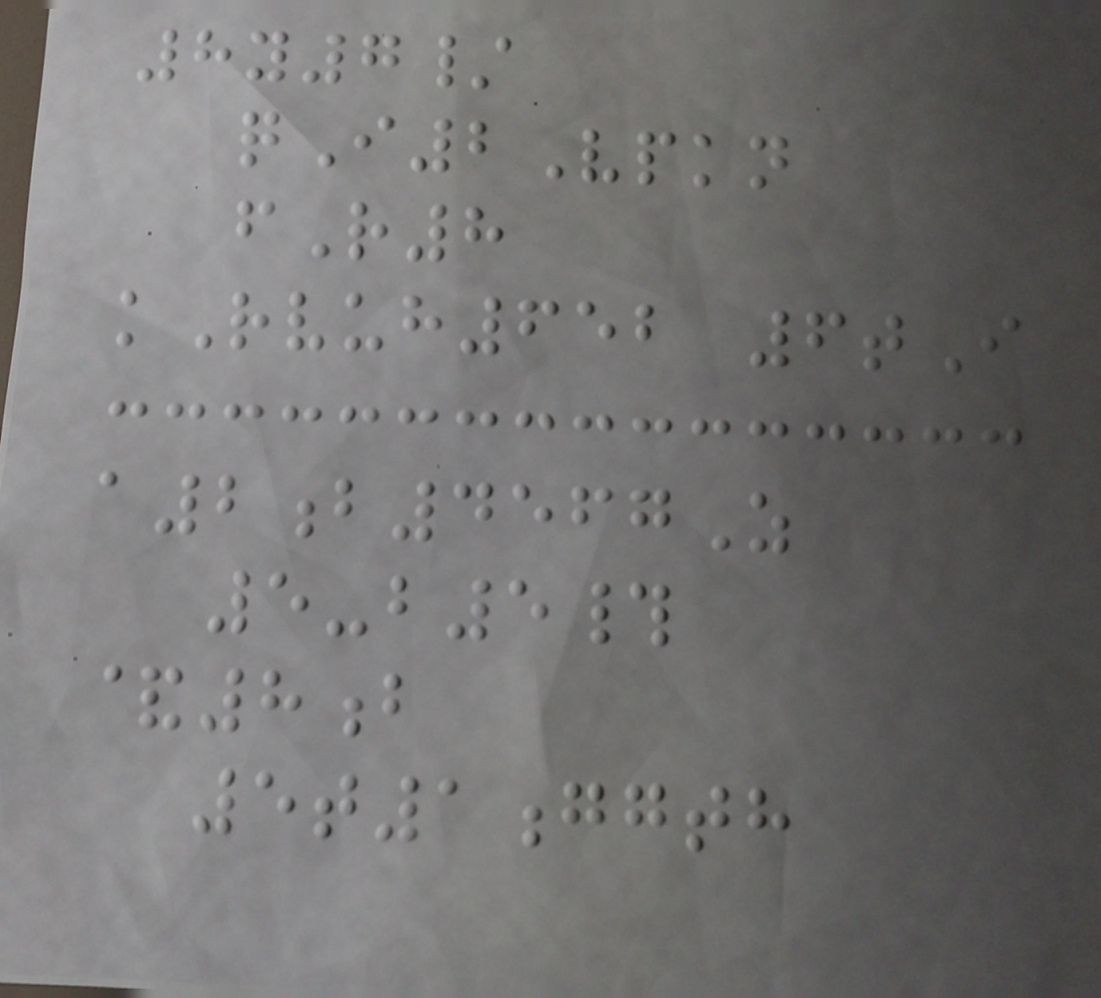8y7/
qI2Vpkn
fR8
kRvuh652 6tI
a2b4567Z
5-b5#
&8b
5t1ggth
